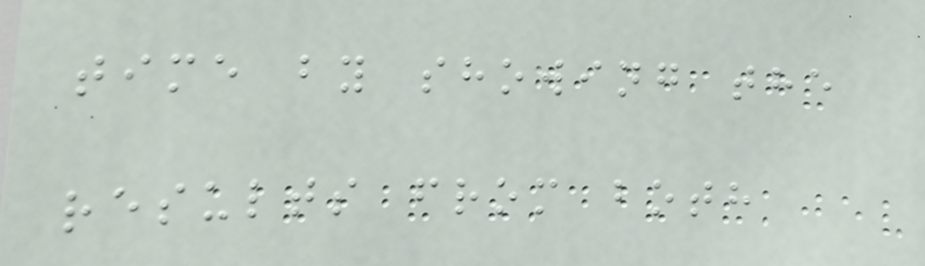time by showing the
results from both
